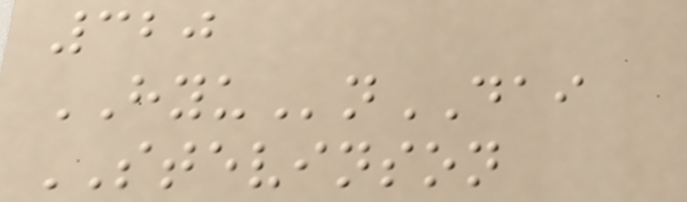320
HYUnDAI
STEVINSON
